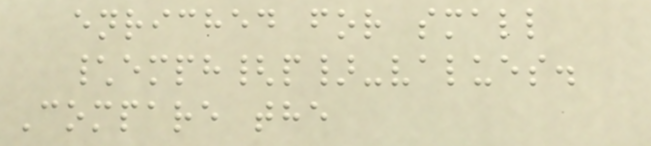enriched for small
\emph{p}-values.
Compare the
